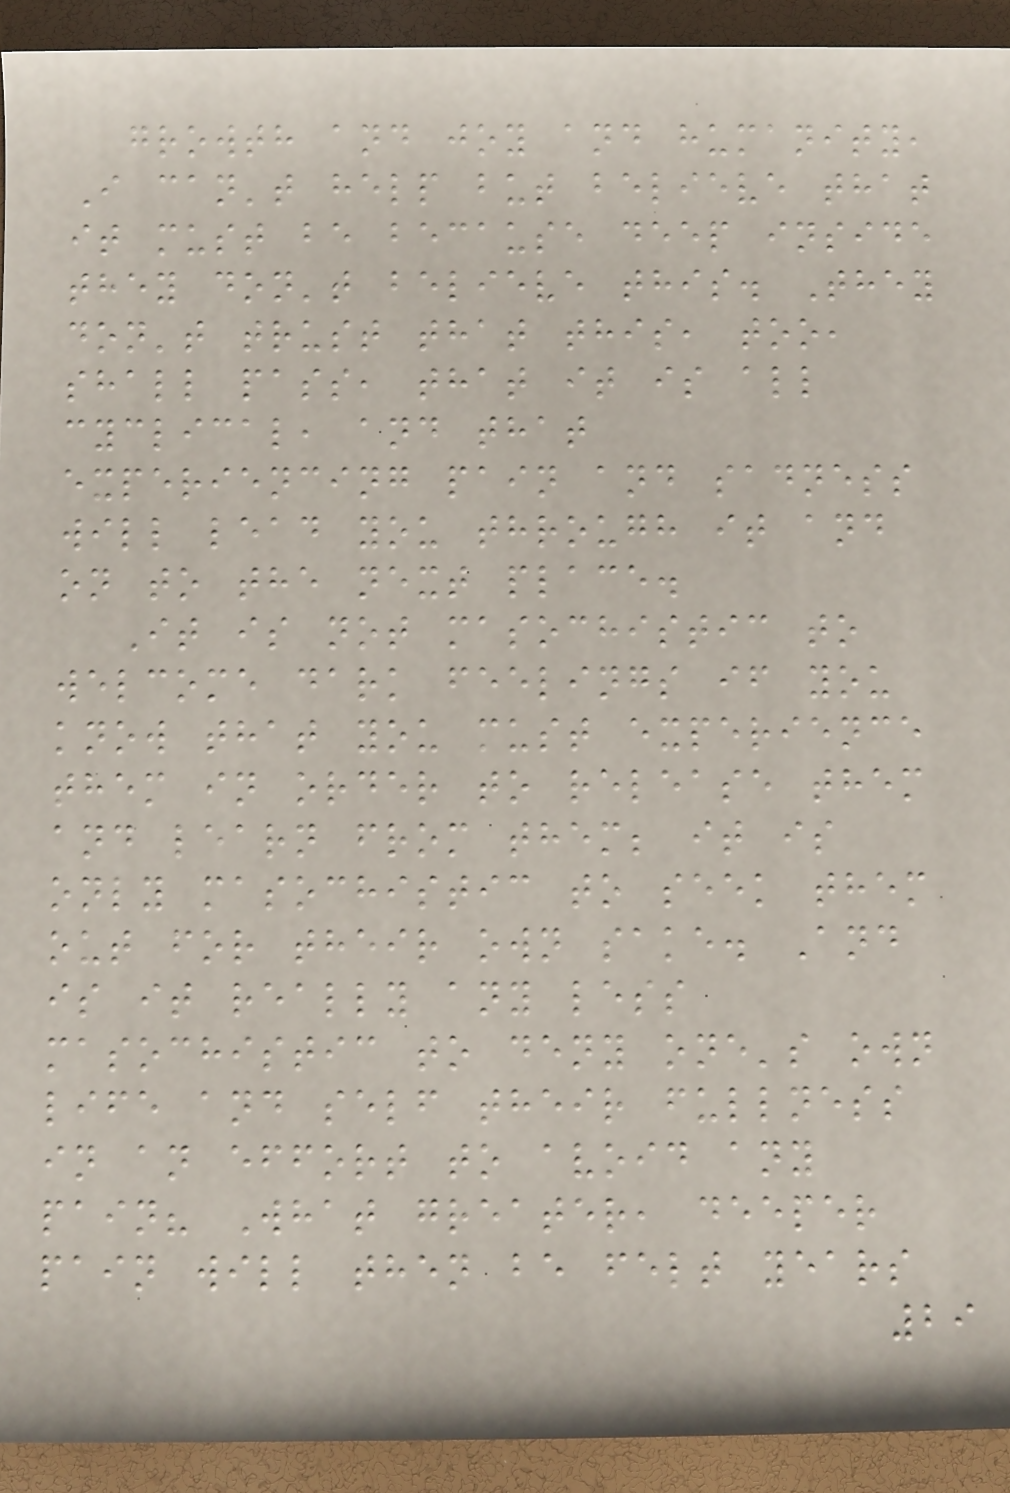growth and joy and humanity,
I can't help but believe that
it must be because deep inside
they don't believe this. They
don't trust that this, too,
shall pass, that it is all
cyclical, and that
experiencing pain and sadness
will lead you through it and
on to the next place.
It is not masochistic to
welcome dark feelings if you
know that you must experience
them in order to release them
and learn from them; it is
only masochistic to seek them
out for their own sake. And
is it really any less
masochistic to deny one's own
life and self their fullness
in an effort to avoid any
pain? What greater, deeper
pain will then be felt years
29
